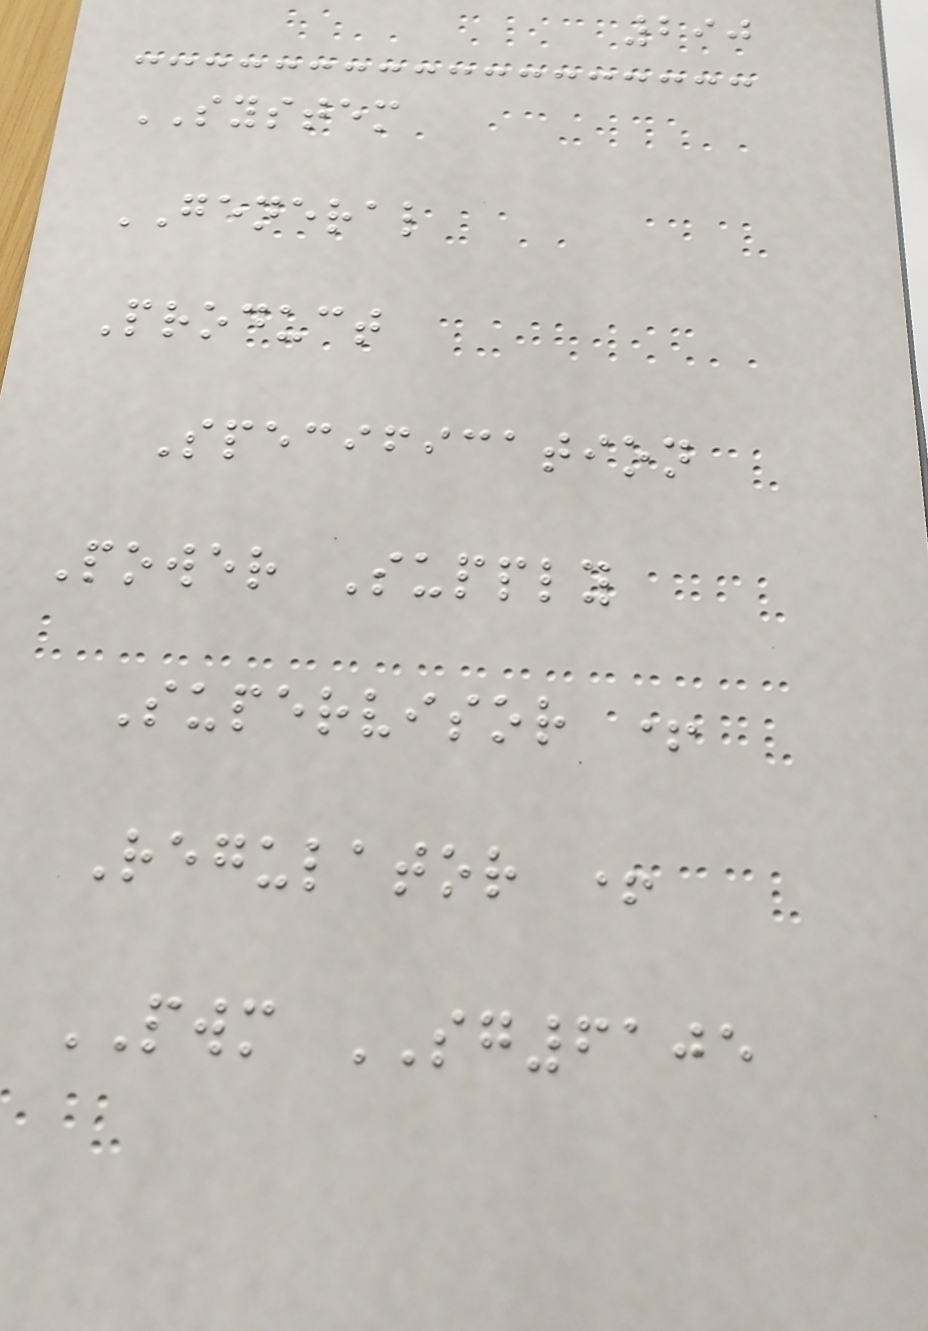290
SYSTEM
GENERAL
Product
Specification
Power Supply
Supervisor +
Regulator +
PWM SG6105
